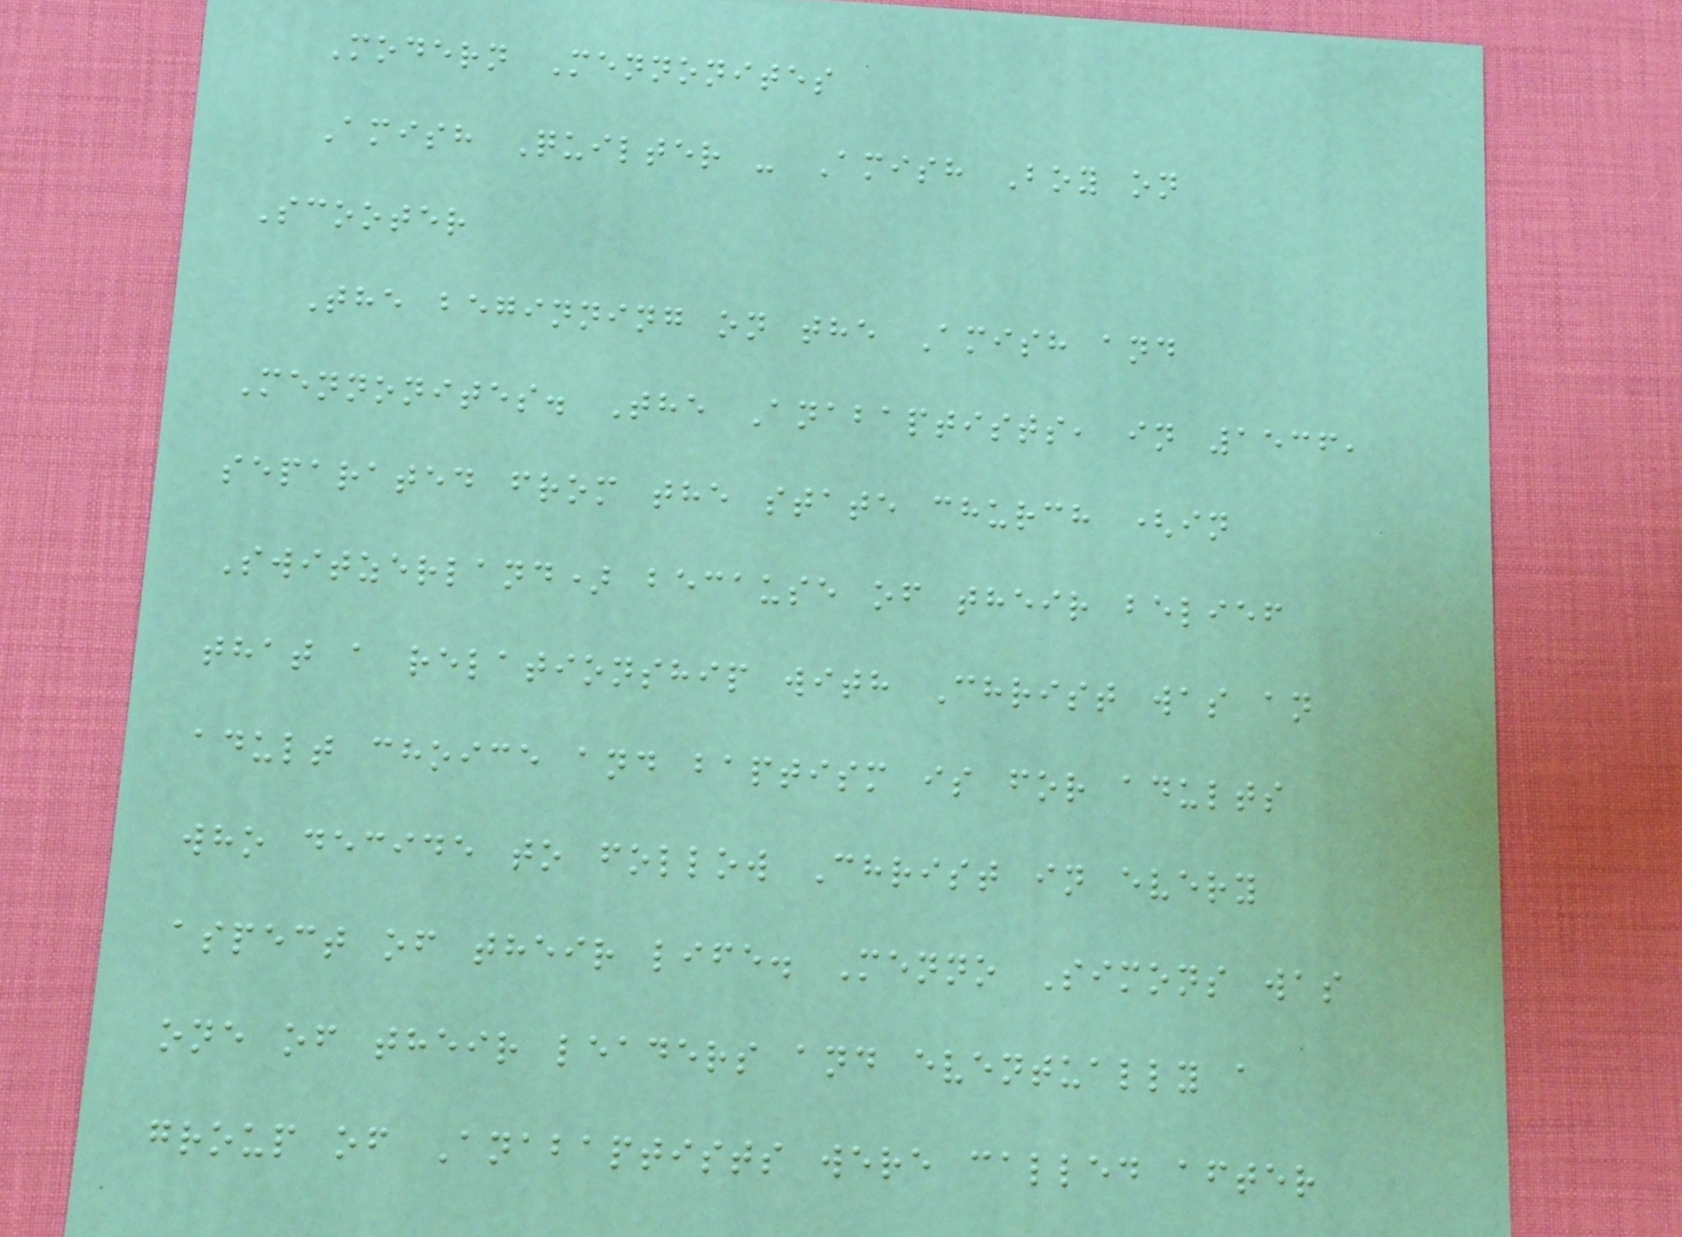Modern Mennonites
Amish Quilter - Amish Boy on
Scooter
The beginning on the Amish and
Mennonites. The Anabaptists, in 1536,
separated from the state church (in
Switzerland) because of their belief
that a relationship with Christ was an
adult choice and baptism is for adults
who decide to follow Christ in every
aspect of their life. Menno Simons was
one of their leaders and eventually a
group of Anabaptists were called after
